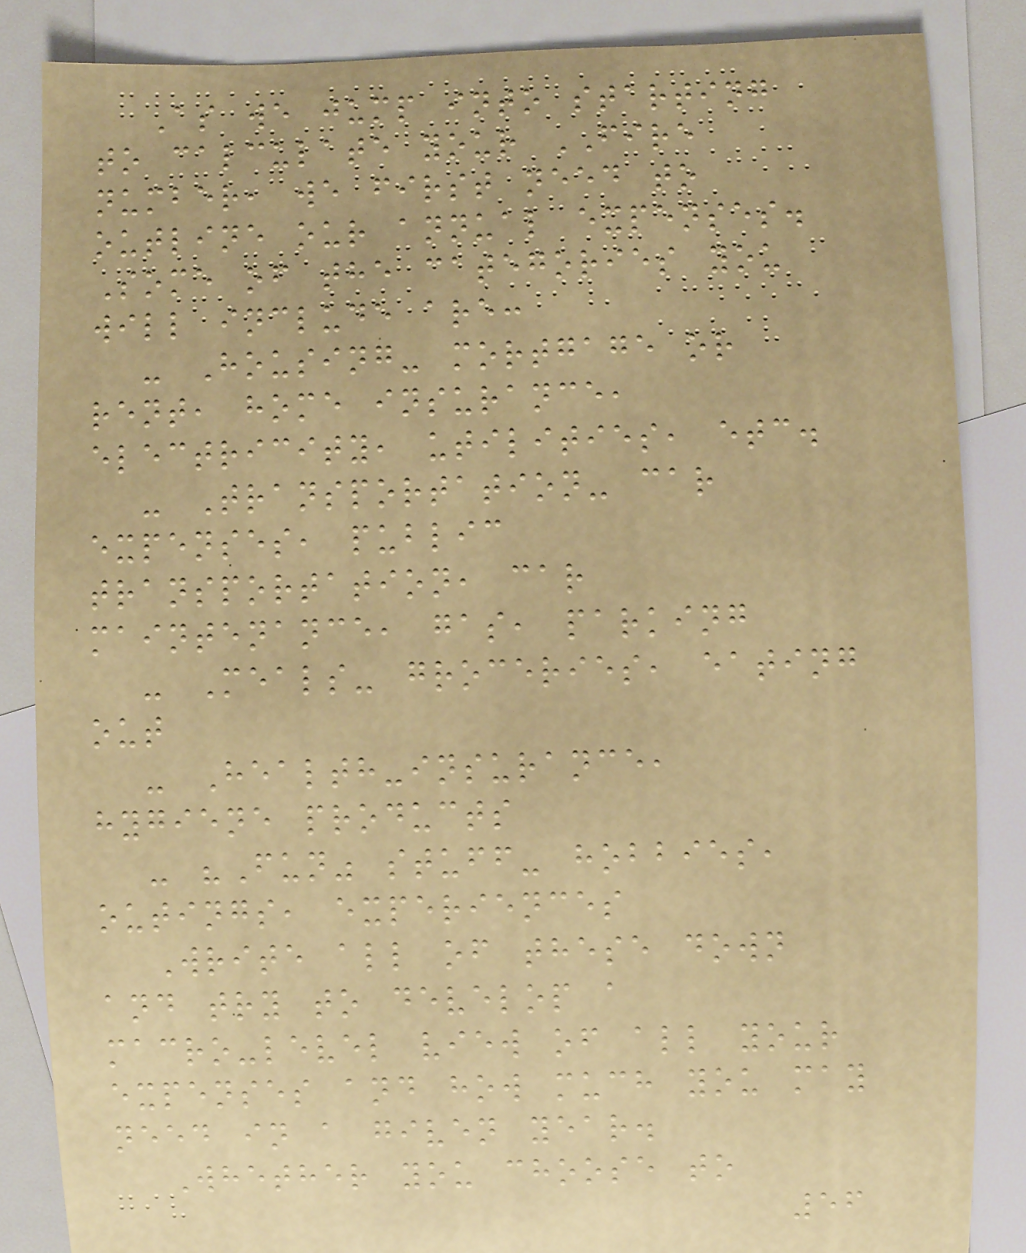As we jump into starting
to calculate your FIRE
number, we first need to
outline our annual expenses.
Some of the categories you
will include are:
- Housing- mortgage or
rent, home insurance,
electricity, utilities, etc.
- Transportation- car
expenses, public
transportation, car
maintenance, gas, parking
- Meals- groceries, eating
out
- Health-insurance,
hygiene products
- "Fun" stuff- hobbies,
outings, experiences
Write all of these down
and try to develop a
macro-level view of all your
expenses and how much you may
need in a given year.
Whether you choose to
56
